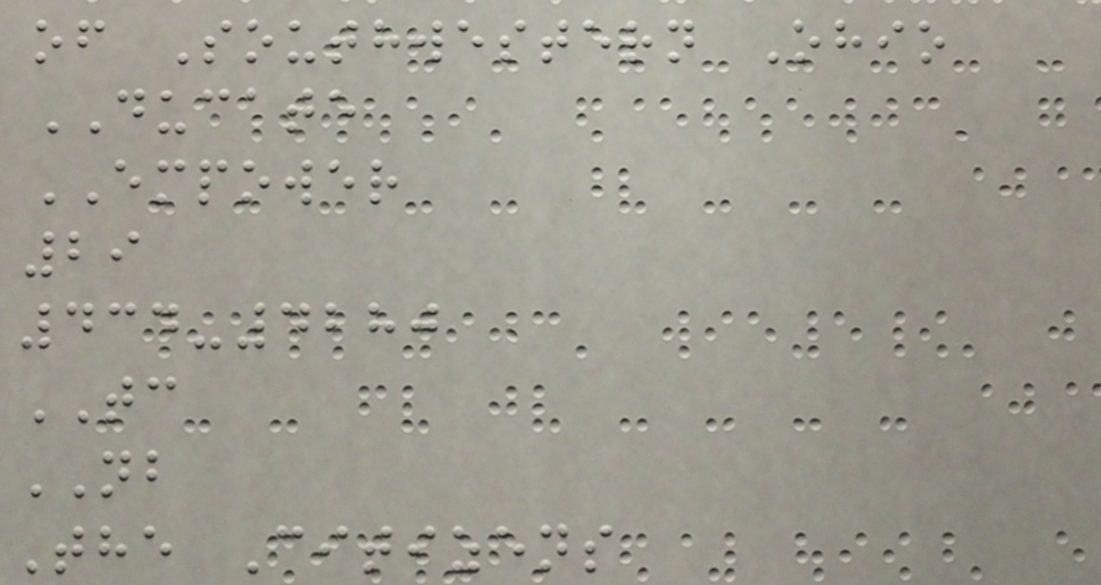of Southwestern Ohio
DUCATE
EMPOWER
29
434-4280
TC
NB
The Citizens
